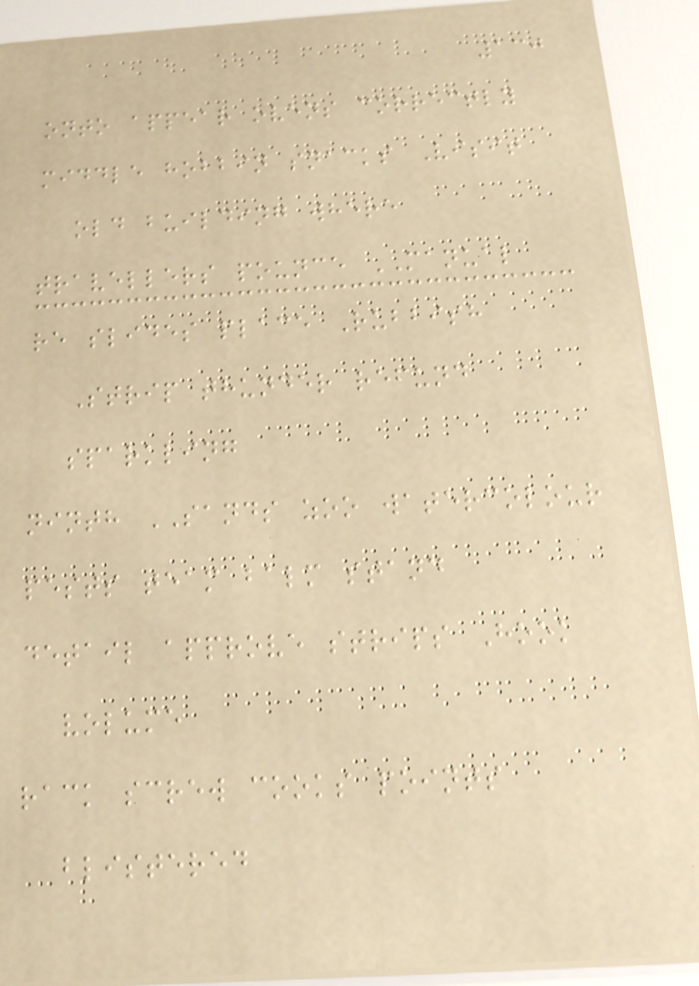130
onto appear ovens correctly
middle hobbin snacks Visit
old building where
travellers pounce MANUAL
re slides place Rubbish
Strip thunder refund
sparkling
ninth SANDS zoo watercolour
pests team balm stand
detail approve strips Hook
volume
rack screw cooks points
blistered
